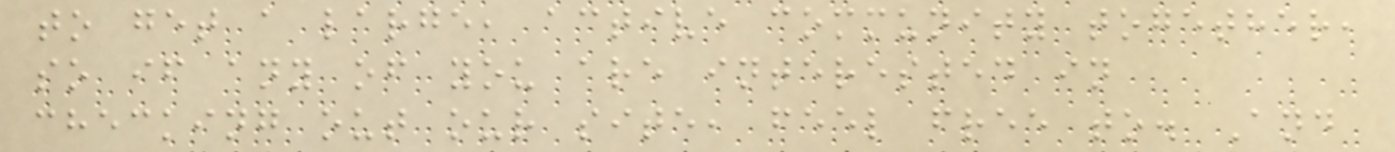to get a large, active community together,
so if any of you are interested in
checking out our site, feel free to. And
